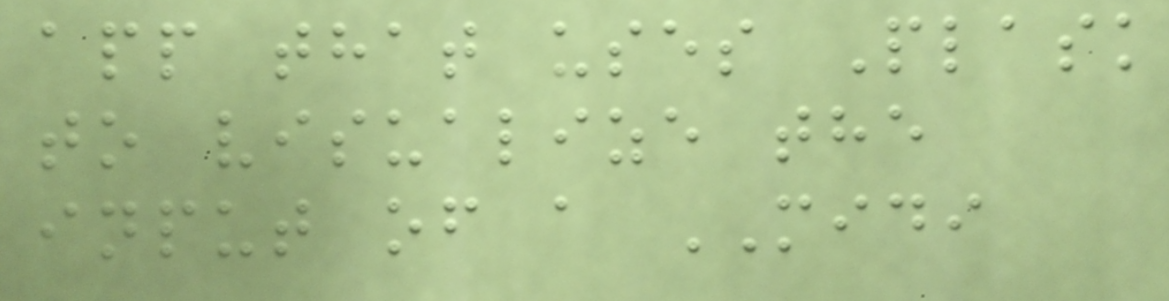app that uses Plask
to visualize the
input of a MIDI
